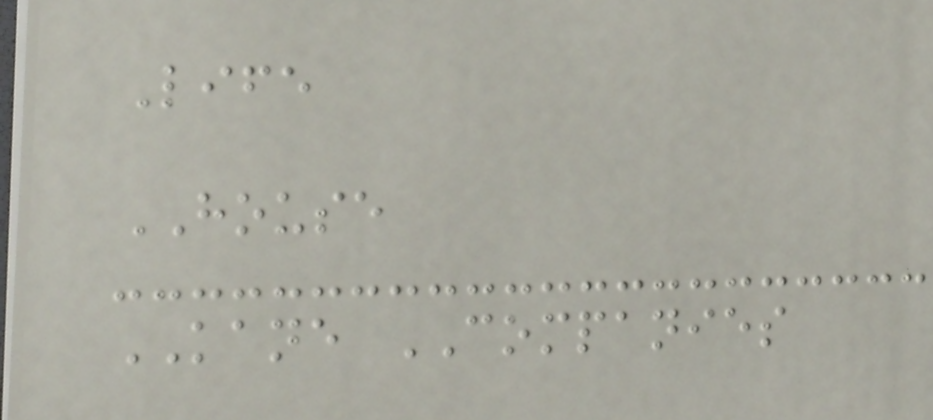Life
HOUSE
KANE COMPANIES
